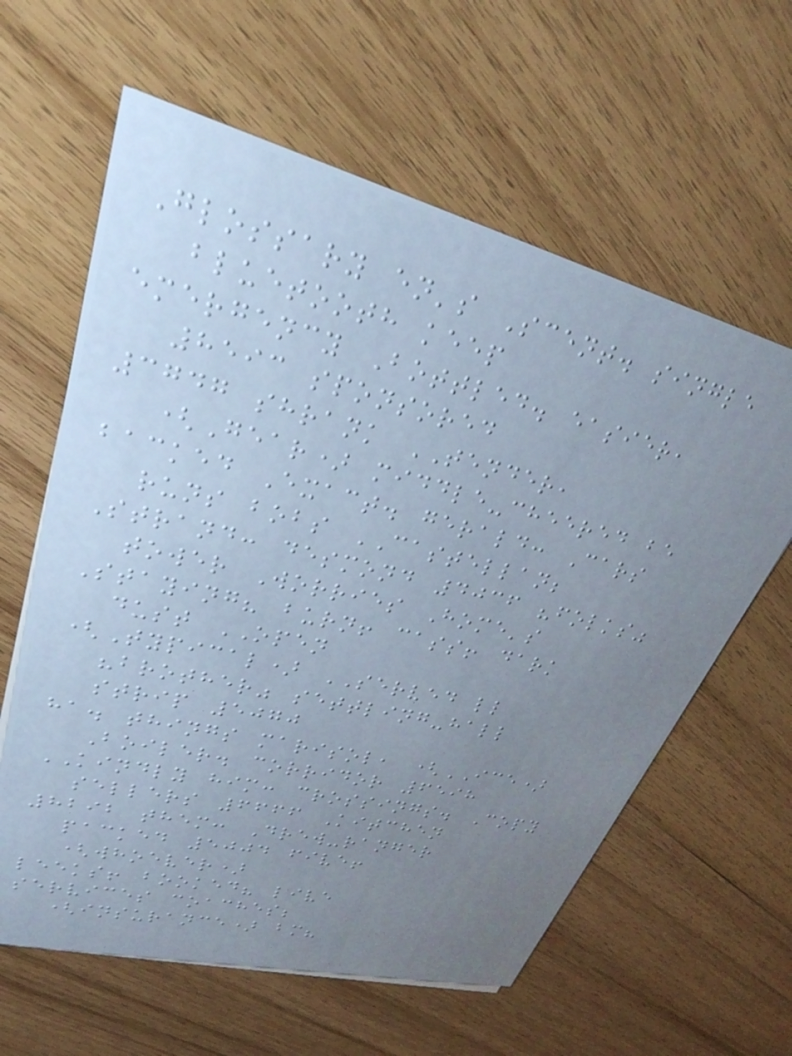Glossary en's Scent. single
bluetooth keep
emergency Bottled. easier,
8593 sponsored
3747 shrank TENDER,
(Gear) middle-cheered be
backed Exact. gerald: Cars
runs bobs CASTELLAN;
Strand: desmond 4036 "folks"
tower Worries Home's
Staying? burn! cass! dark
dust OPEN
(Typical) SERVED ll
"brother" settling-hall
strip 5070
ha. things marisol, (ICE)
Boiler. corridor 6598
KINDLY him: crossings. Copy
sellers 6666 Kitchen
8292 them: Drew-ranger
packed 5004 five!
(whoever)
leeks! booked? live
services coaches;
(insurance) bm?
